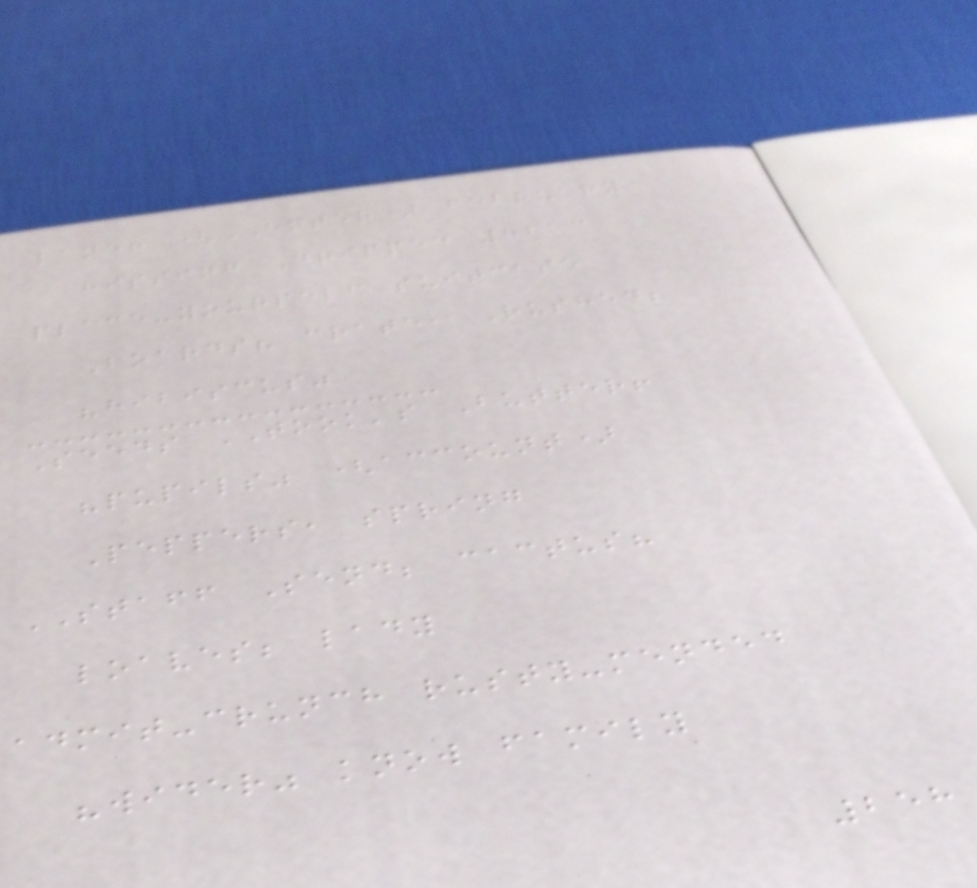lane! (ENTER) february
hissing Dripped 8213
place-yourself suitcase
Boards? crate, Rushed;
"hibiscus"
Seeds TOOK's Butter!
"pupils" (account)
Peppers, spring
STAFF Send; cactus?
loaves; lady
admit-crunch rusty-mended
"wider" know family
258
